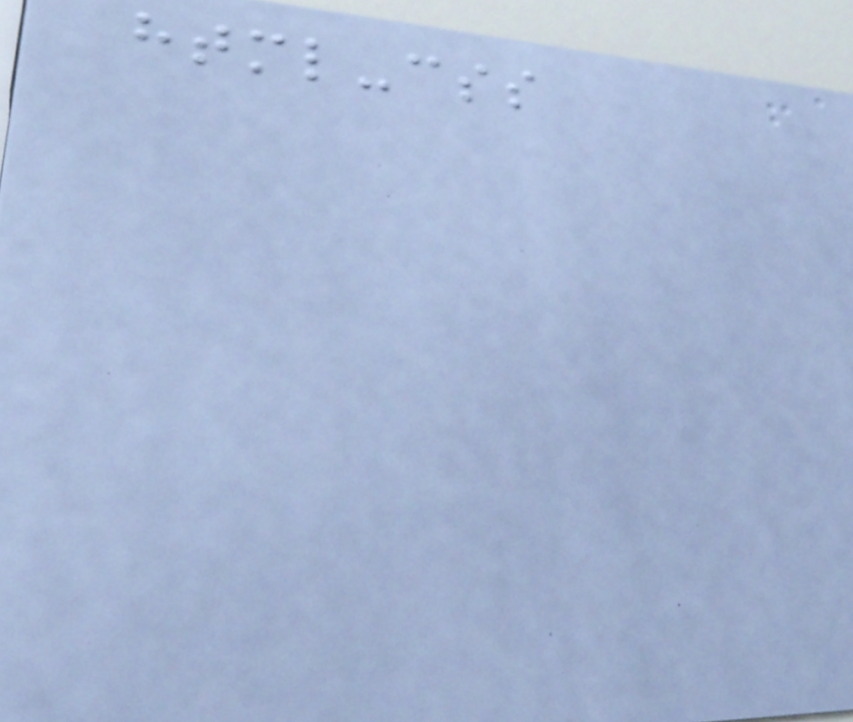html-css
